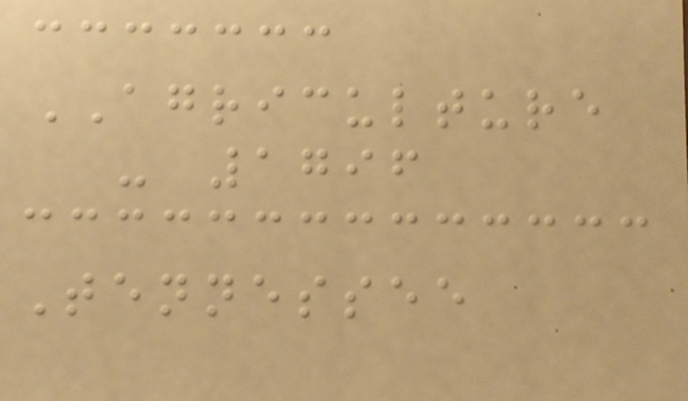AGRICULTURE
- 1796
Tennessee
